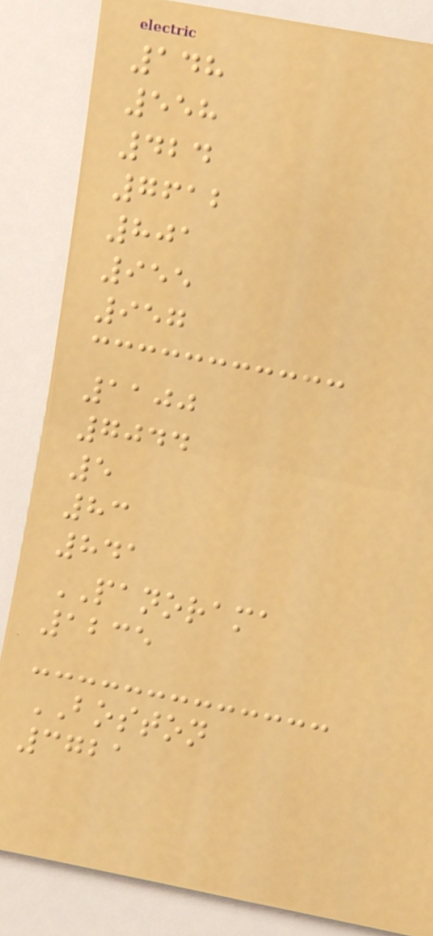148
558
424
7612
801
955
957
1100
7044
5
83
841
PANORAMA
1235
BOSTON
3721
